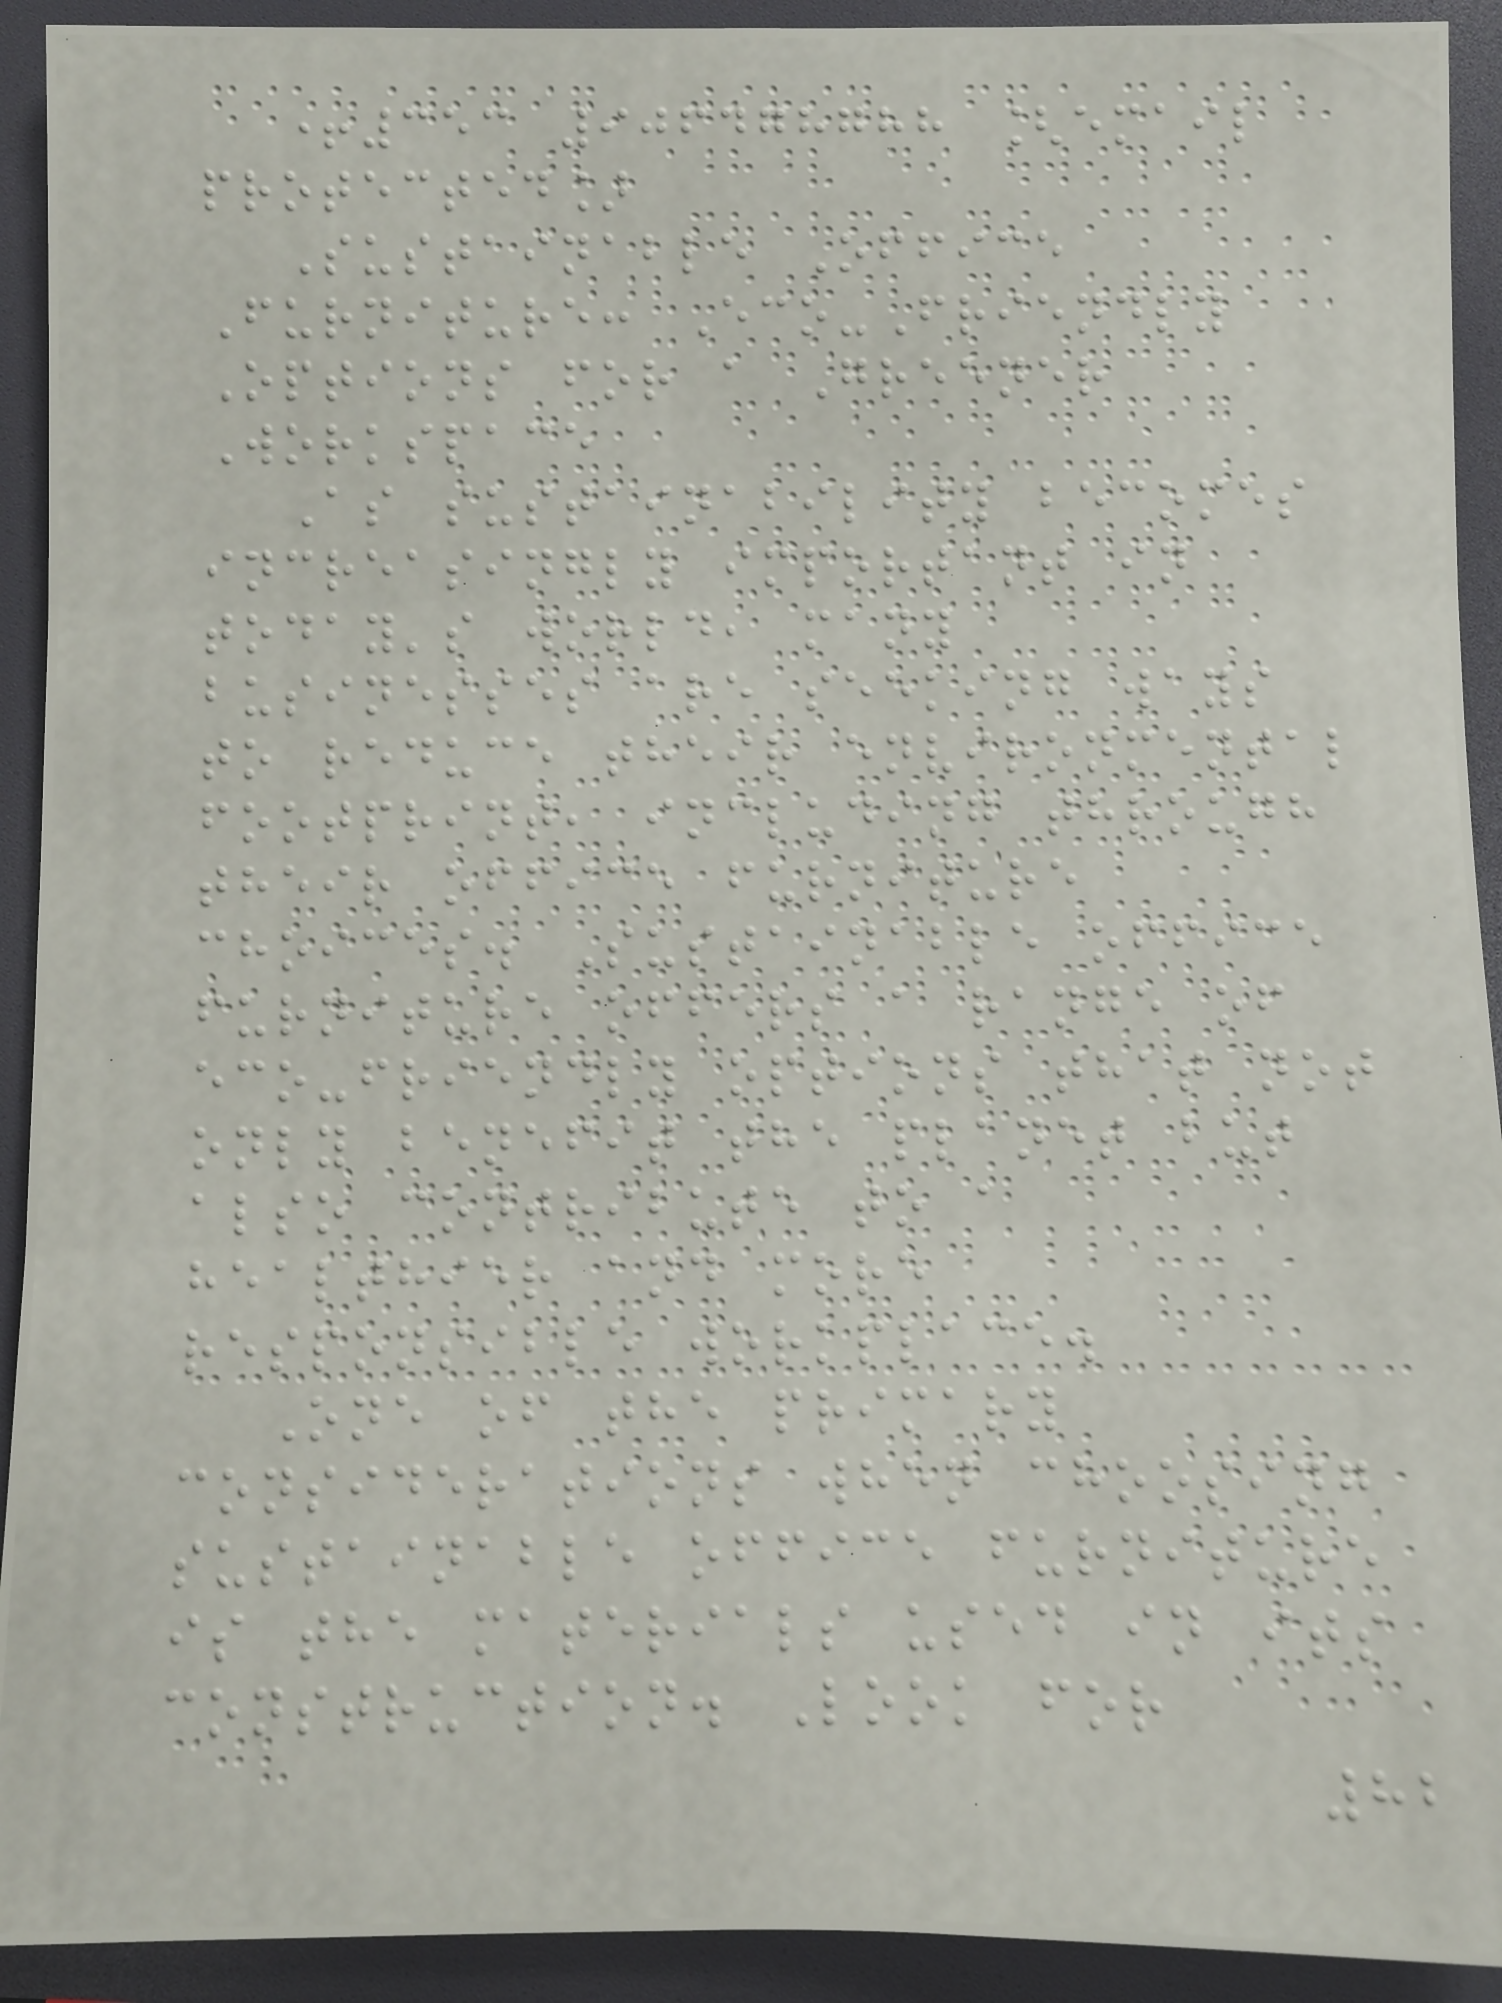+353 906478788 [email
protected]
Sustainable Office
Furniture: Eco-Friendly
Options for a Greener
Workspace
As sustainability becomes
increasingly important in
today's world, many
businesses are seeking ways
to reduce their environmental
footprint, including through
their office furniture
choices. Sustainable office
furniture offers a range of
eco-friendly options that not
only benefit the planet but
also contribute to a
healthier and more
responsible workplace.
One of the primary
considerations when choosing
sustainable office furniture
is the materials used in its
construction. Look for
82
